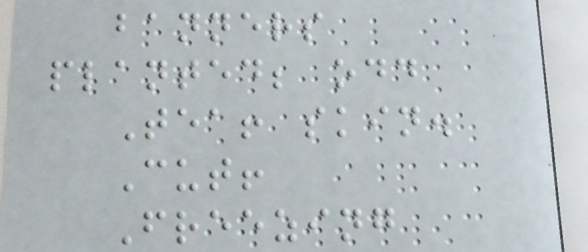banners
planted; odd
Tea! skin.
Cut!
Freezing
